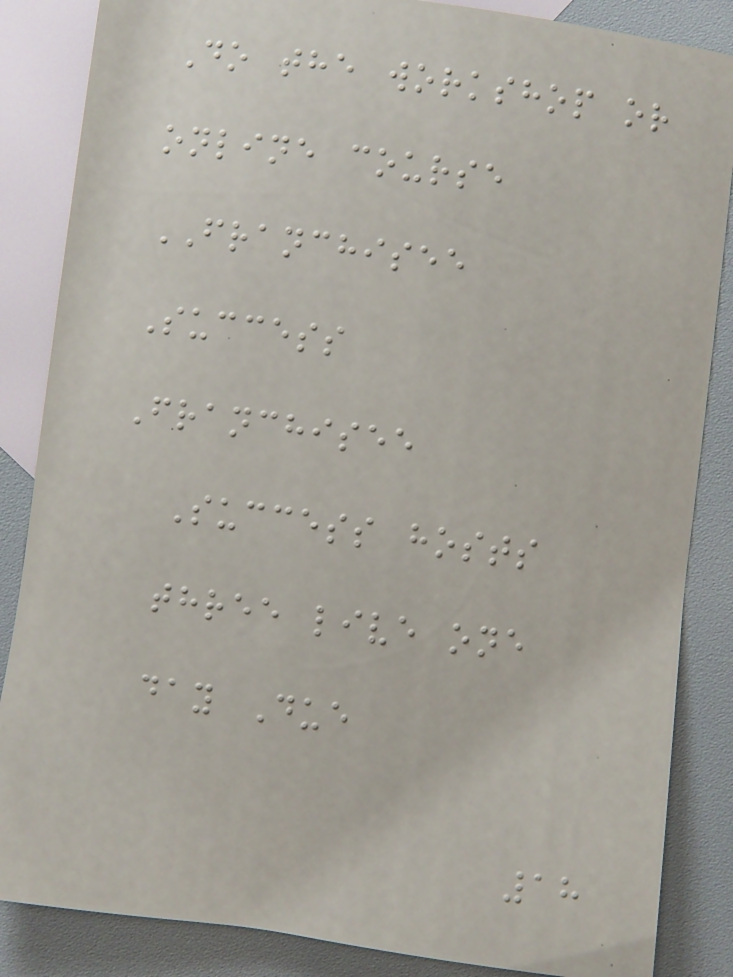Do the workshop or
online course
FRANCHISEE
Success
Franchisee
Success hosts
three live one
day Due
18
